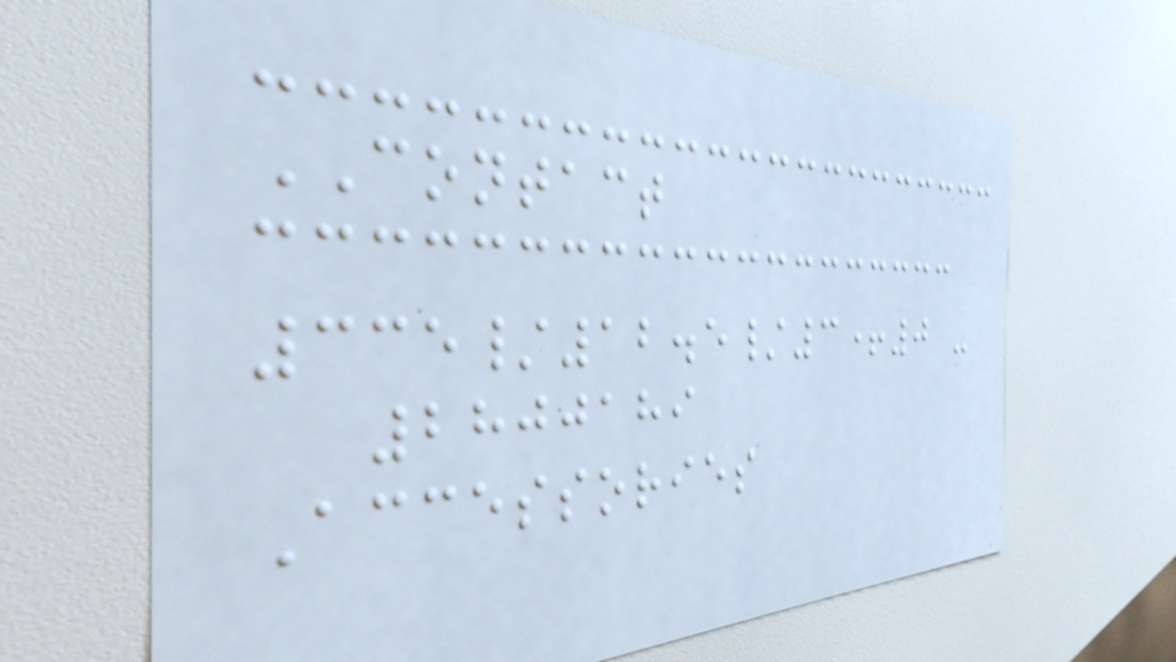CONTACT
335/12.5/3+0 -
2800189
Accessories
